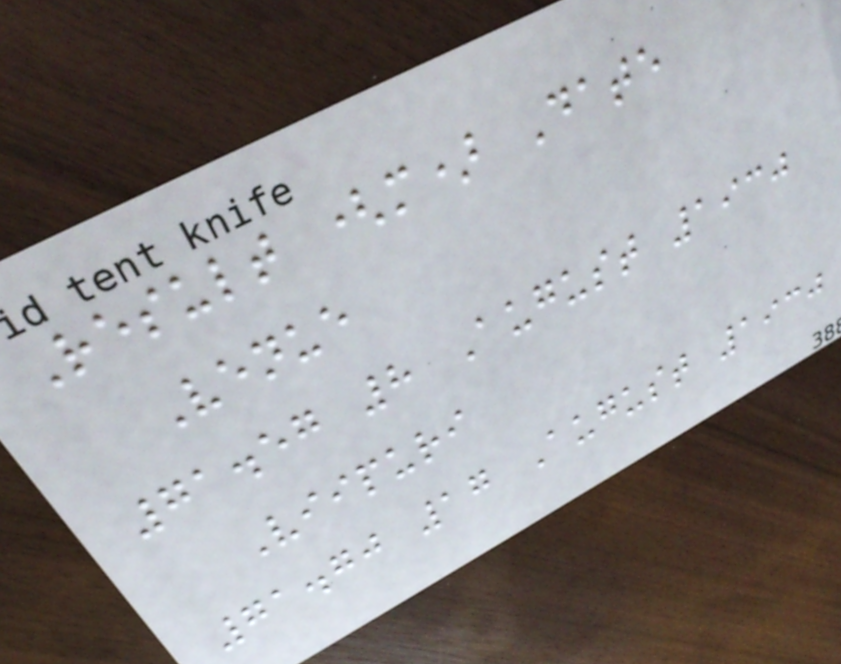Result (m) Date
Venue
71.57 8 August 1930
Viipuri
71.70 17 August 1930
